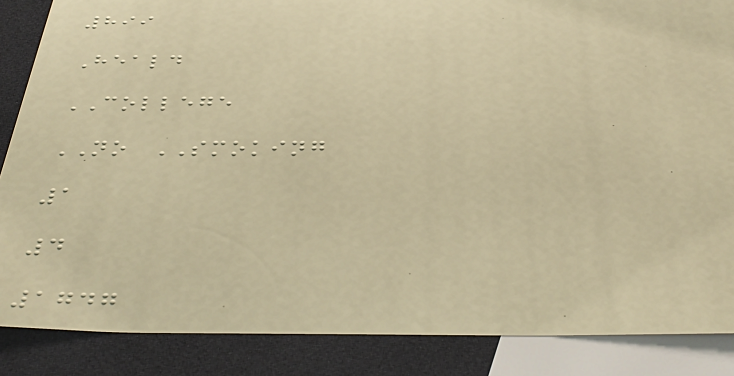899
Heald
COLLEGE
NO SMOKING
1
4
1747
